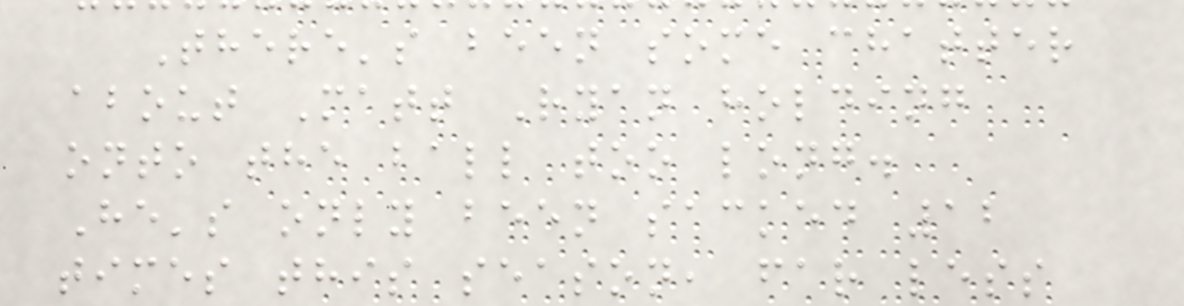There's been some chatter
about Matt Ryan holding
onto the ball too long.
He's only been sacked 12
times this season, far less
